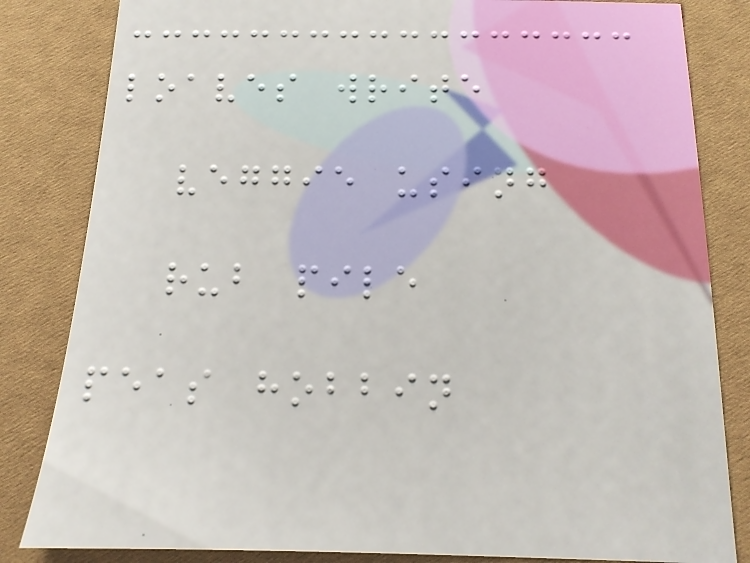loaves write
veggie using
rub pile
peas hobbin
